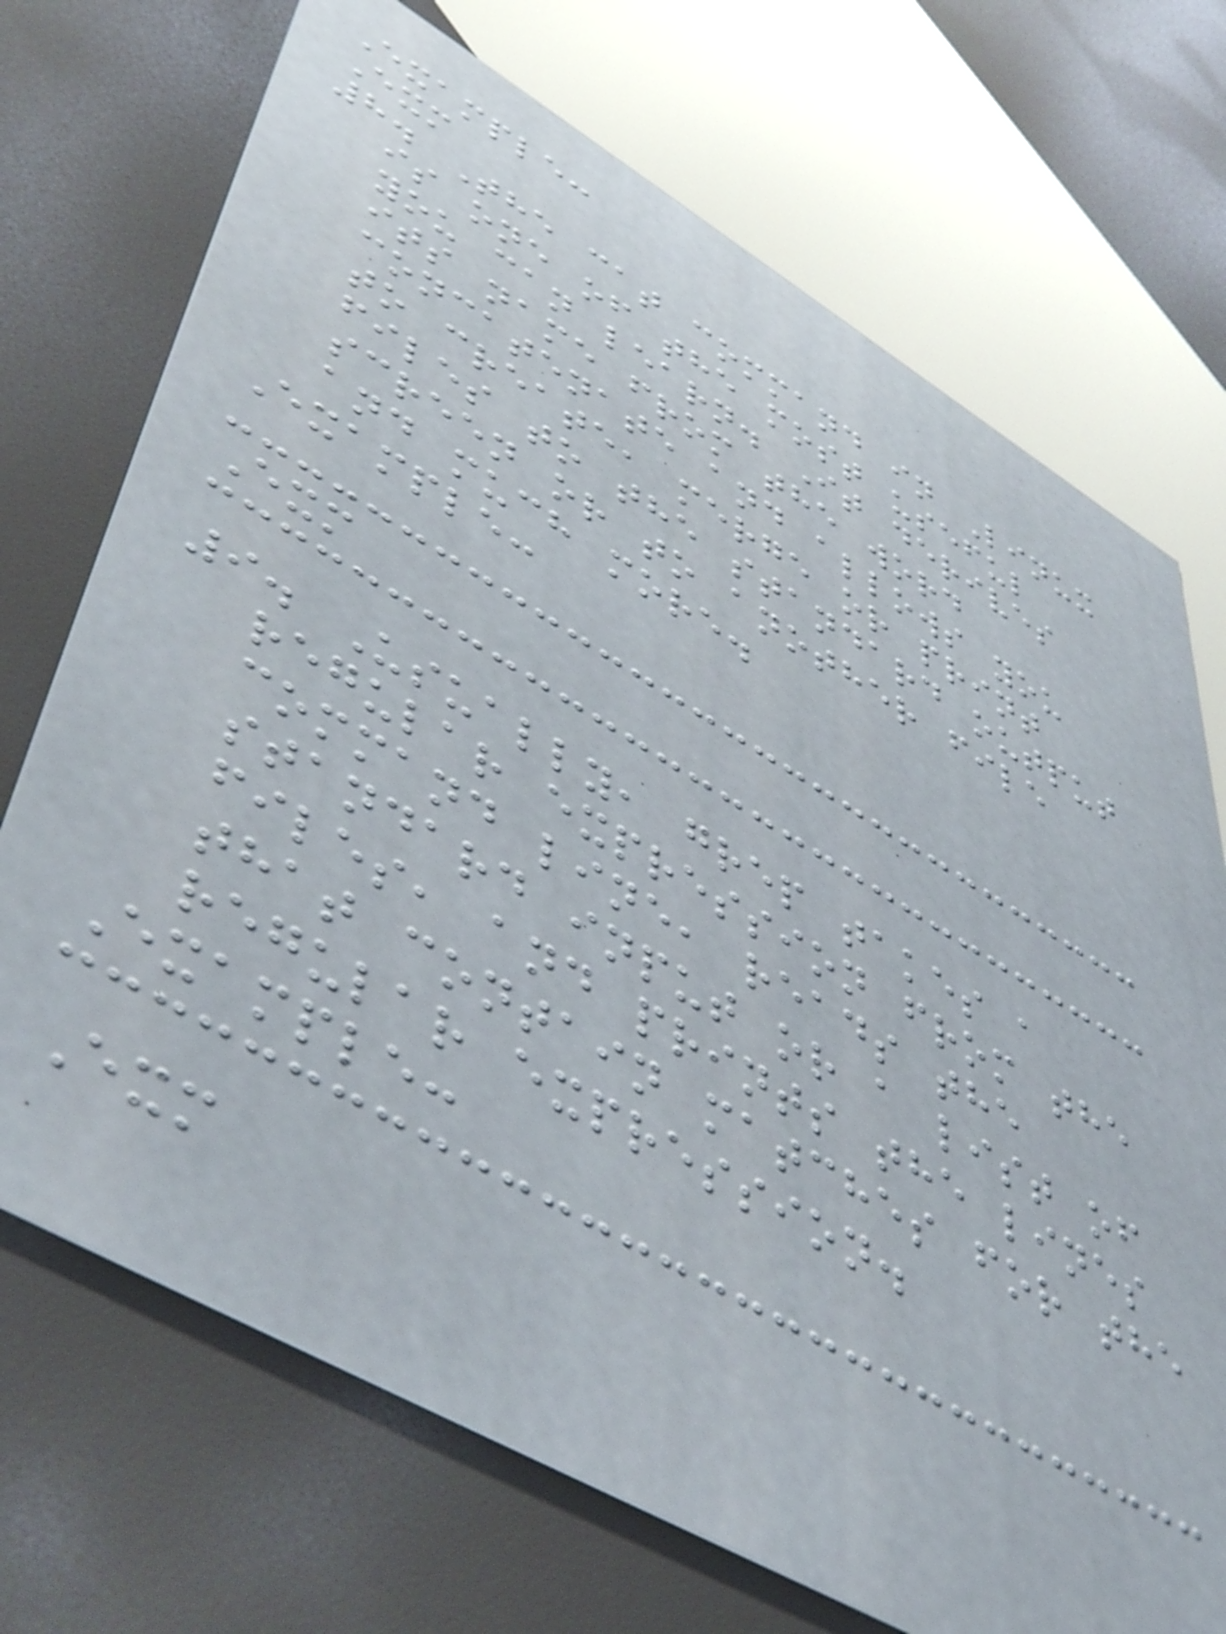Example:
Exm
8. The cat command in Linux
is one of the most useful
you can learn. It derives
its name from the word
concatenate and allows you
to create, merge or print
files to the standard output
screen or to another file
and much more.
Example:
Exm
9. Usually, grep takes a
regular expression from the
command line, reads the
standard input or a list of
files, and prints the lines
that contain matches for the
regular expression.
Example:
Exm
